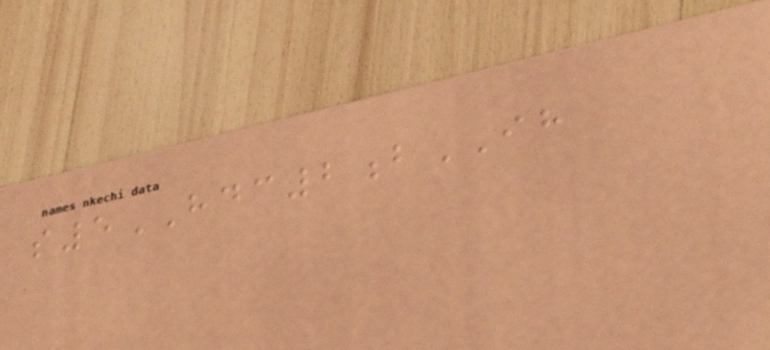s5HDC2bIH
